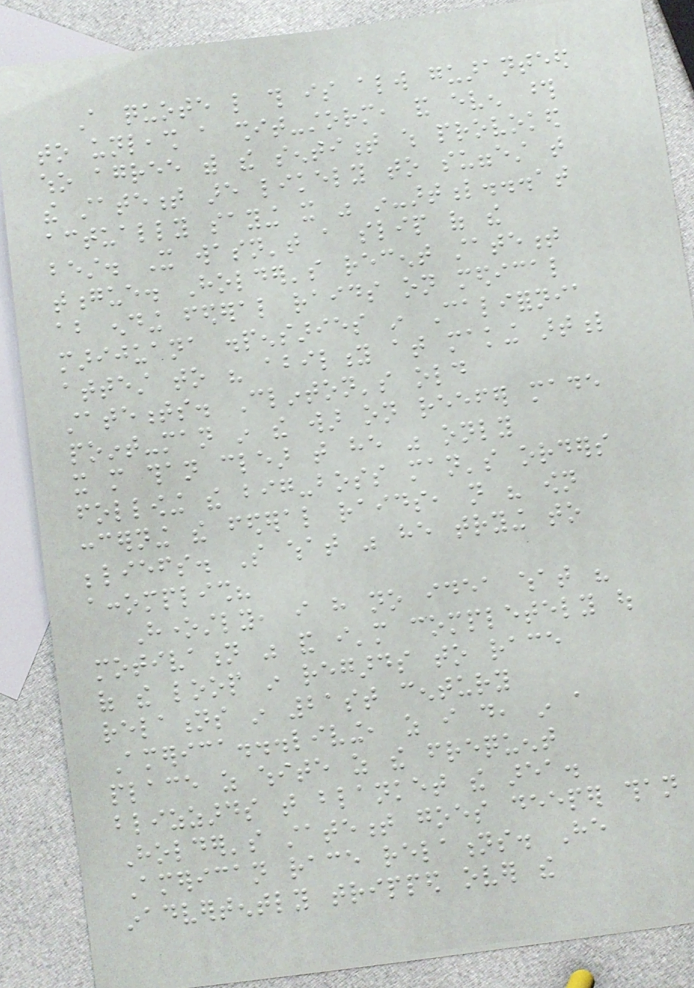A quote like this is always guaranteed
to unleash a shit-storm, and even those
who agree with the sentiment which provoked
the statement are likely to suggest that
actually saying it was in-artful...at
best. It wasn't a slip of the
tongue. Holder's recent statement
about ending federal raids on medical
marijuana dispensaries in California
attest to his ability at making artful
statements. Clinton's old
point-man in the war on reefer made
it more than clear that he was only
following the big-boss man's orders
concerning the federal raids, not his own
beliefs. So what was he trying to
accomplish?
Honestly, i have no idea what his
motivation was and i'm completely out
of the loop in regards to race
relations in 21st century
America...living, as i do, in a
place as white as the frequent
blizzards that blanket the area.
Holder's statement goes deeper than
American race relations. He
inadvertently tripped over the
